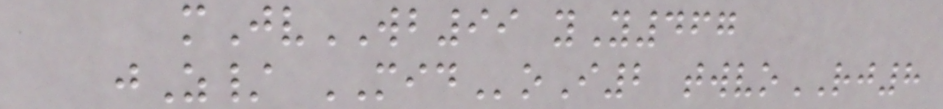mJvWB99 yY467
jZ/ MIDoI2 twvoRJ8
